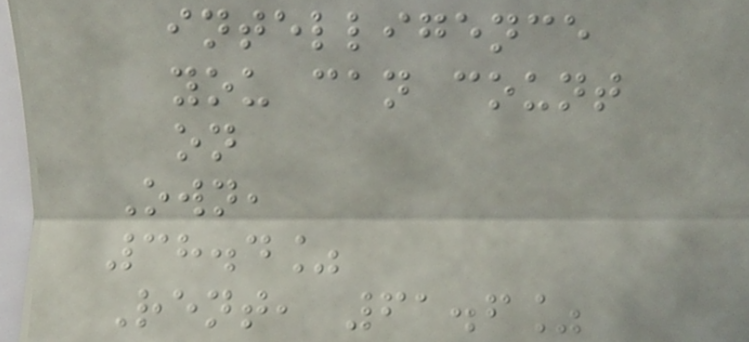intelligence
you can count
on
Own,
38.4%
Rent, 61.6%
